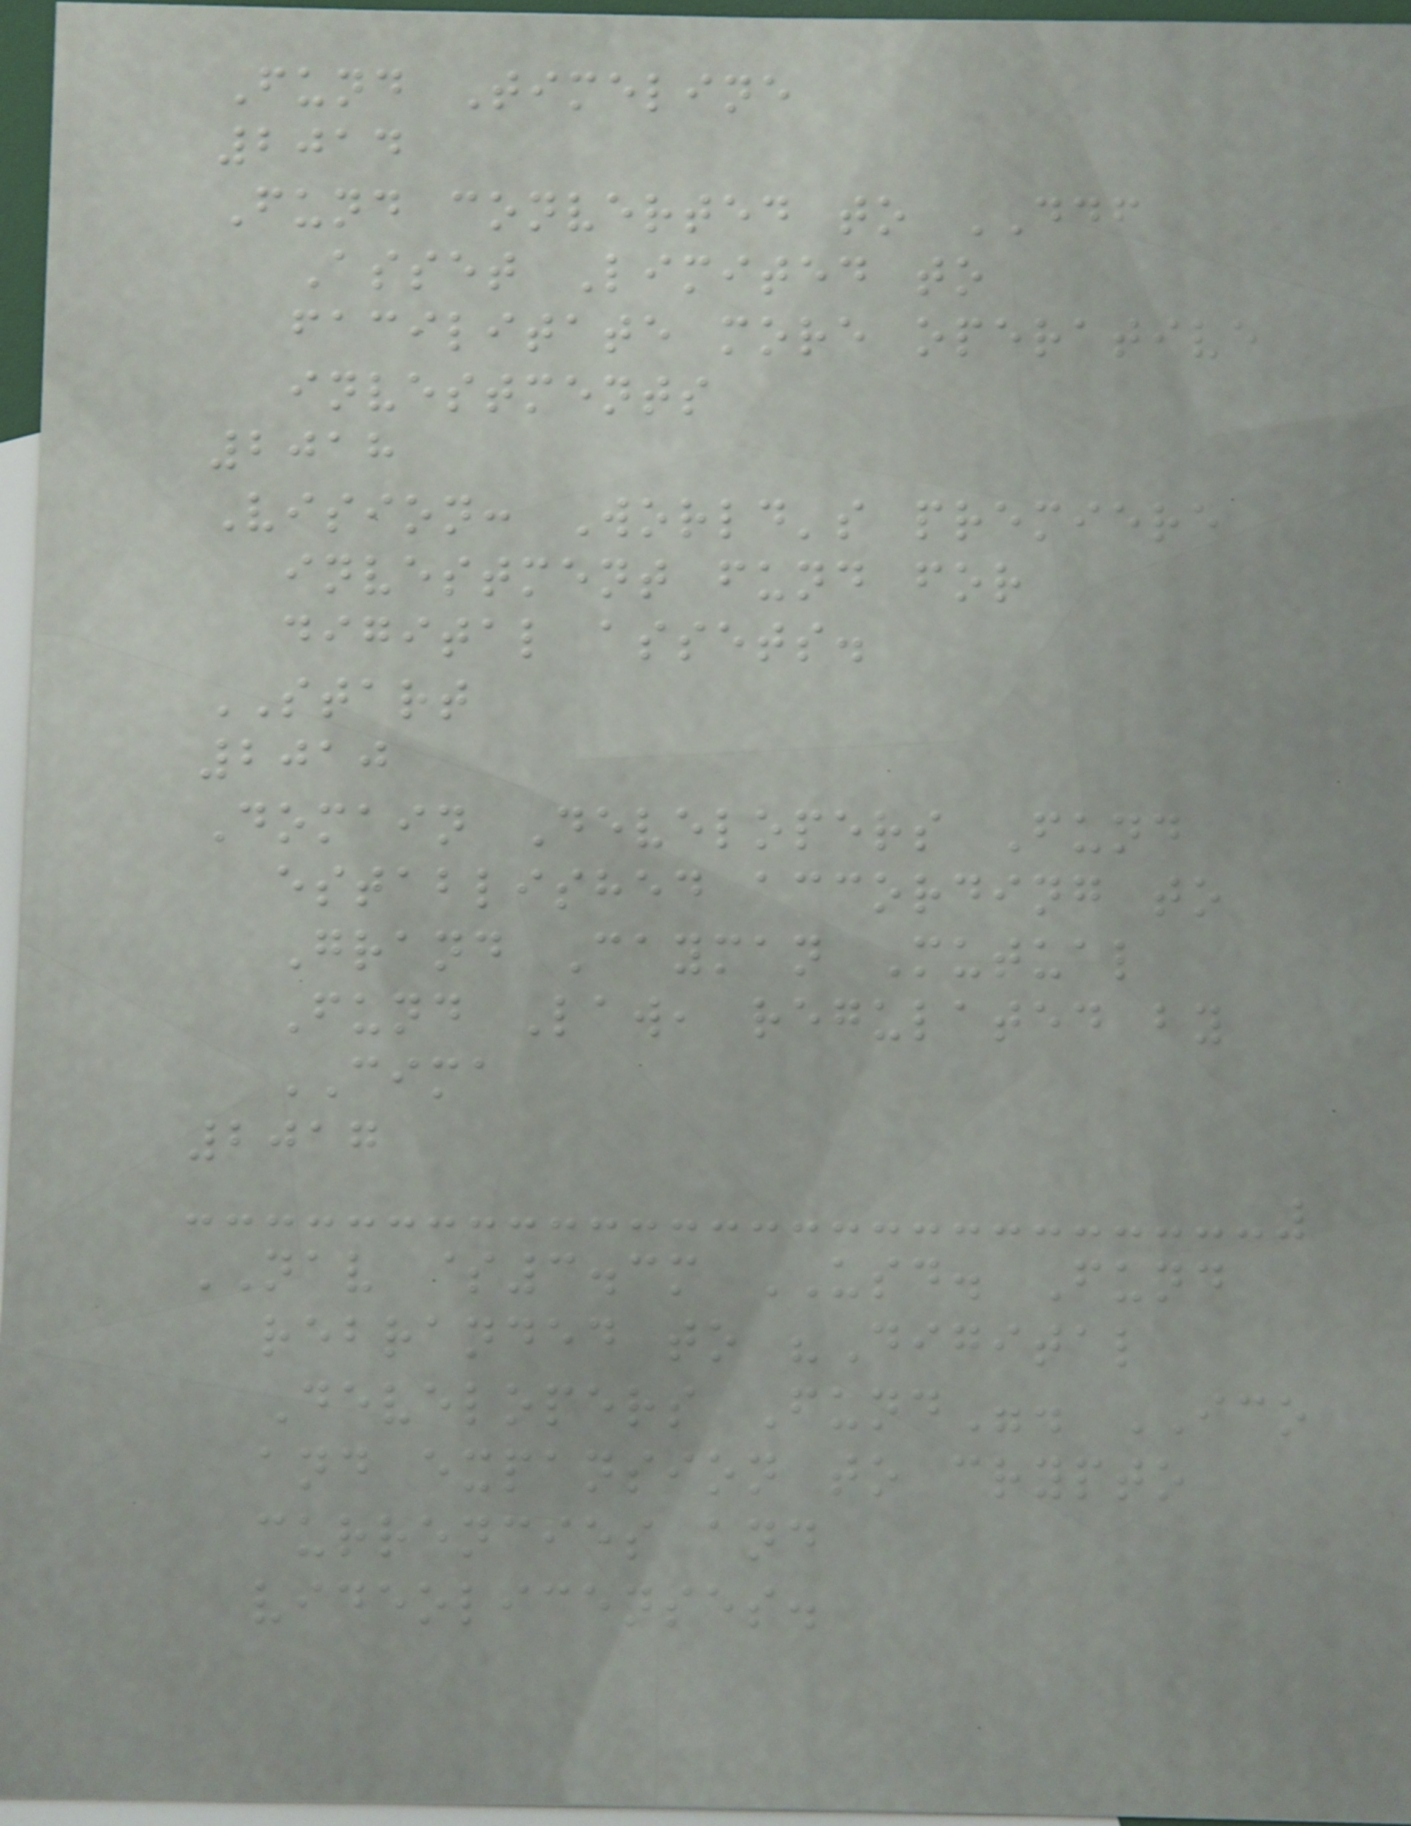Fund Timeline
2014
Fund converted to DDF
Asset Limited to
facilitate more operative
investments
2018
Vision: World's premiere
investment fund for
digital assets.
START
2010
Domain Developers Fund
established according to
Grand Cayman Mutual
Fund Law, regulated by
CIMA
2017
NAV $3.3m USD. Fund
rebranded to "Digital
Developers Fund". ICO
and expansion to crypto
currencies and
videolicenses.
